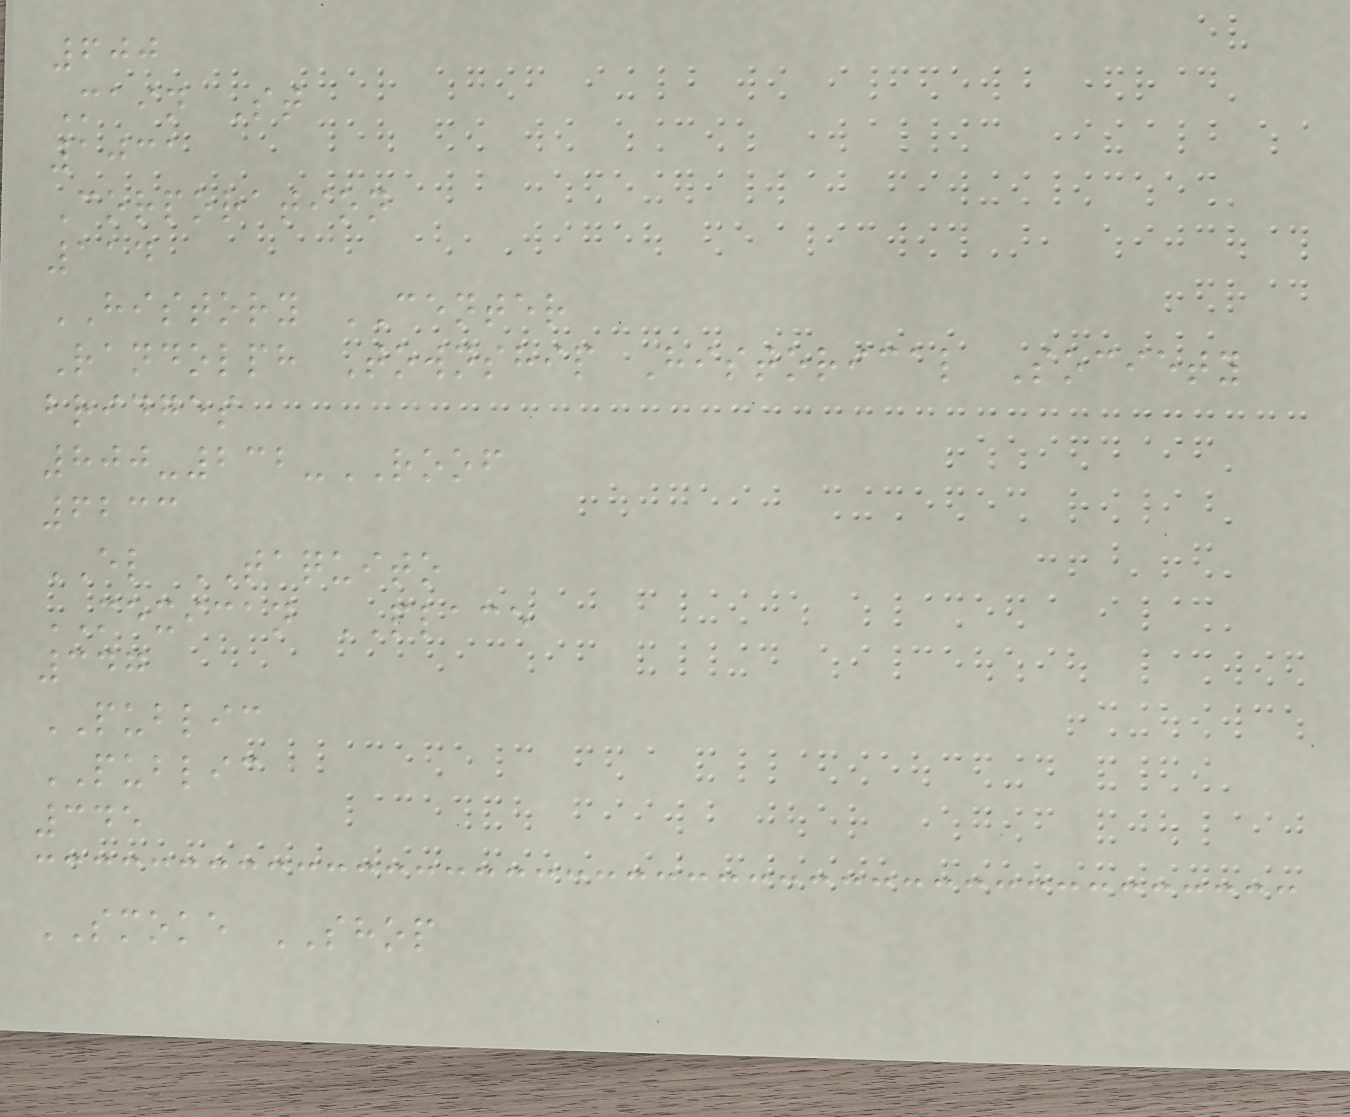600
Main St
1031
Corporation
114
HISTORY CENTER
Randolph Township Historical Society
bridges
800-232-ROOF
6233
EL TAQUITO
MEXICAN PLACE
347
PUBLIC
PUBLIC
345
SMOKE SHOP
